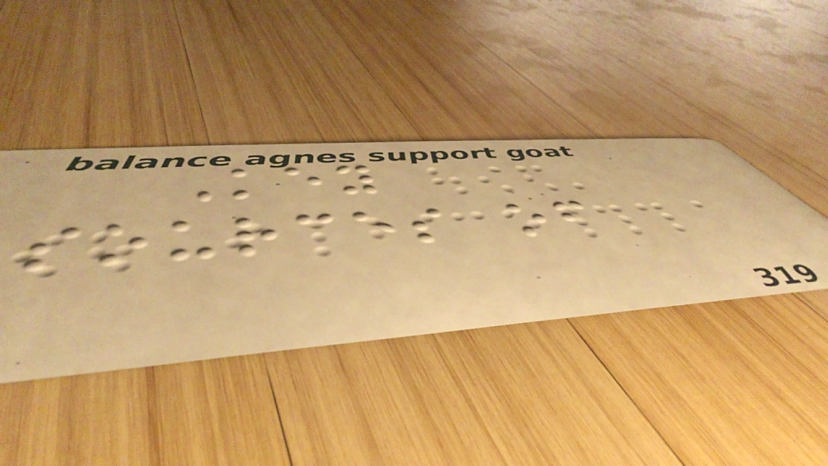Key
sources of
